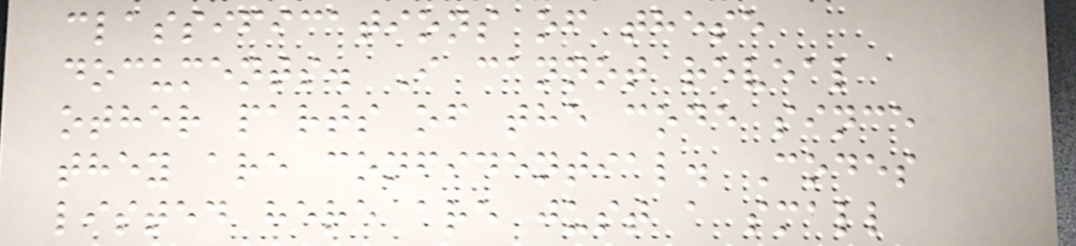classifications of these
documents. I cannot reveal
other parts of the code since
they are confidential. Codes
listed here are just a small
